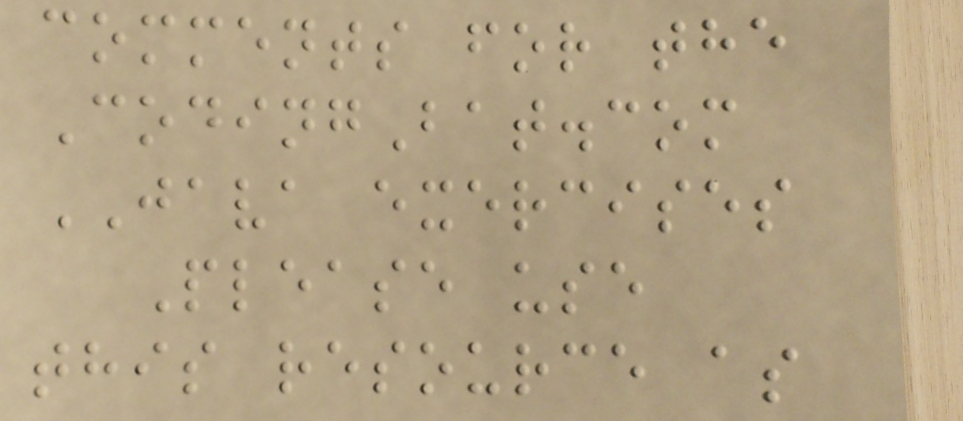comments for the
CodingBat.com
JAVA exercises
Please use
this resource as
